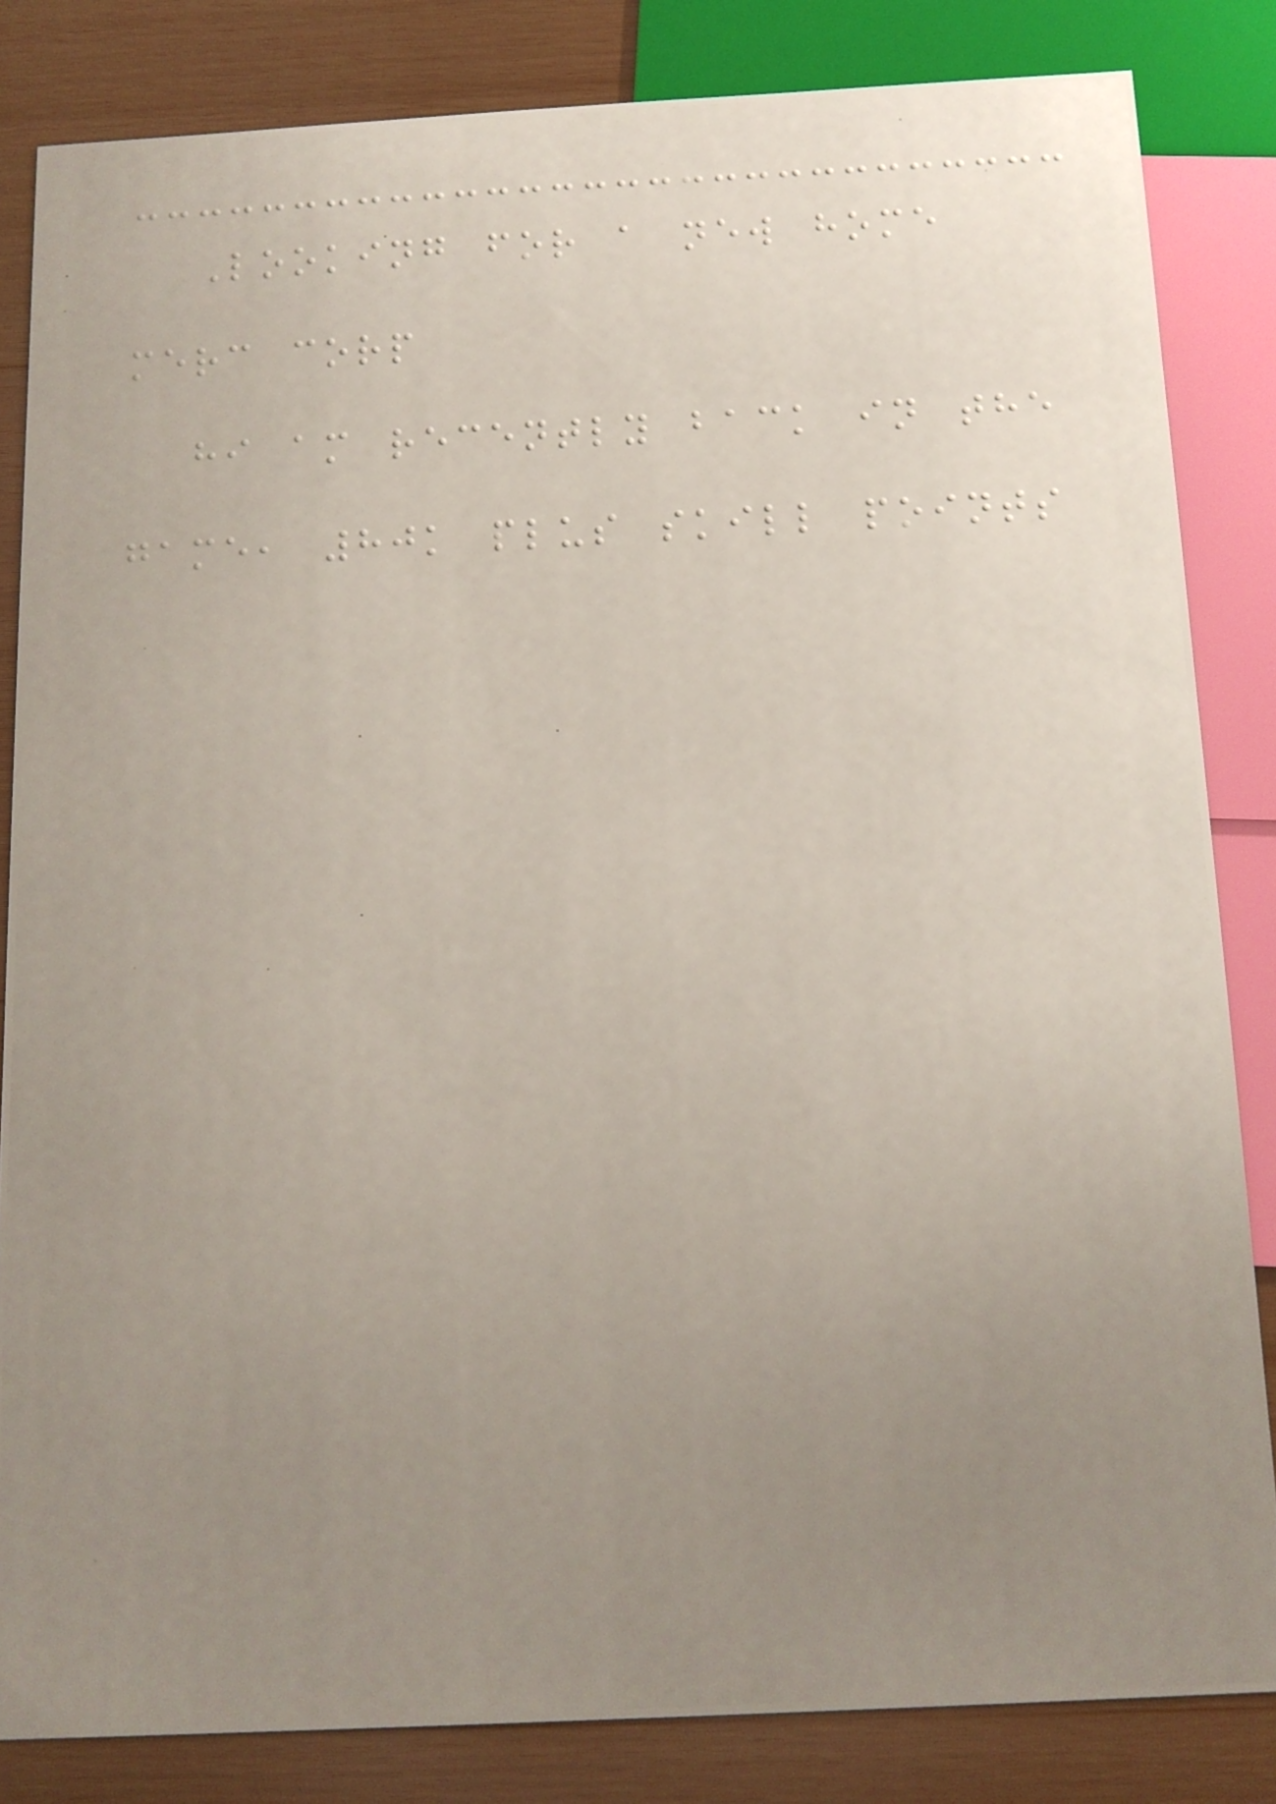Looking for a new home
merc corp
hi am recently back in the
game, 80k plus skill points
